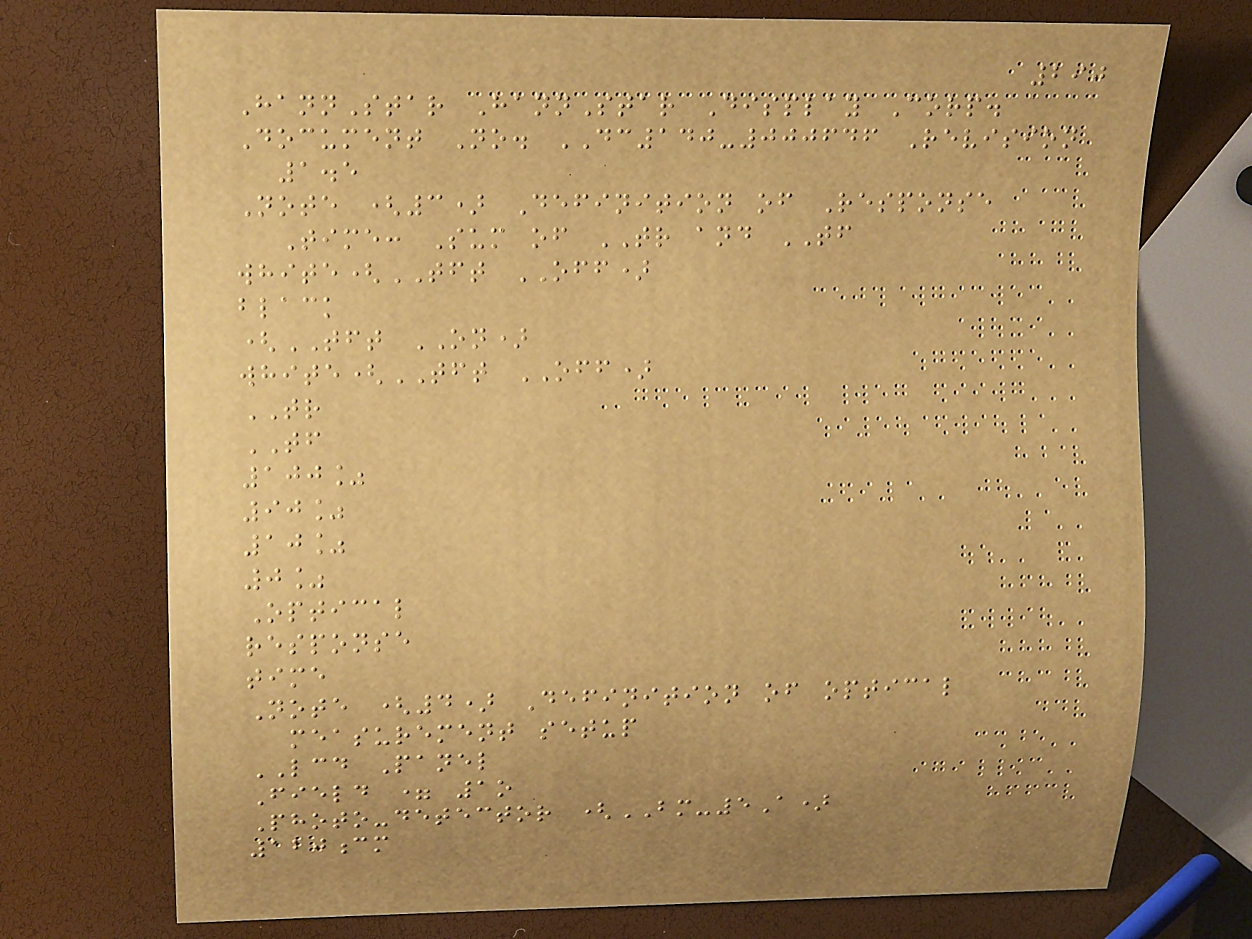290
HannStar HannStar Display Corp.
Document No. DC140-000646 Revision
1.5
Note (3) Definition of Response
Time: Sum of TR and TF
white(TFT OFF)
black
(TFT ON)
white(TFT OFF)
TR
TF
100%
90%
10%
0%
Optical
response
time
Note (4) Definition of optical
measurement setup
LCD Panel
Field = 1o
Photo-detector (BM-5A)
120cm
